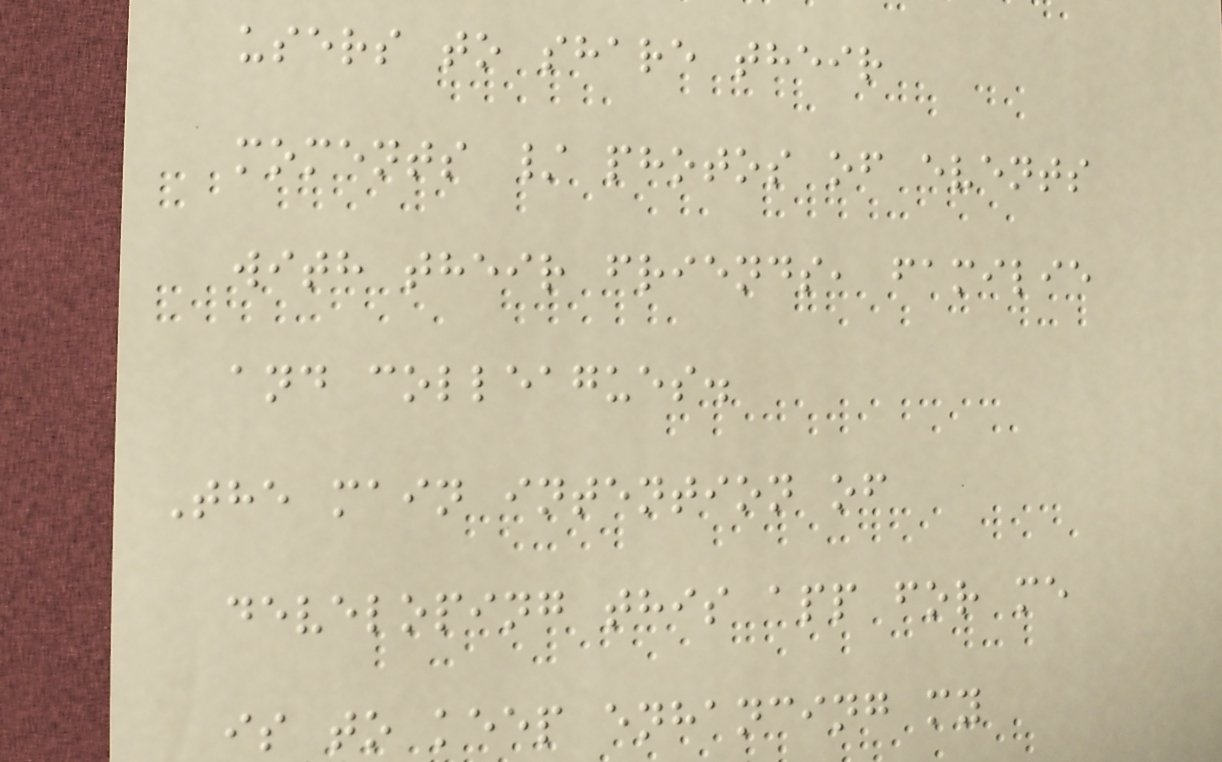users to share their
moments / photos of events
with their friends, familie
and colleagues.
The main intention of
developing this app for me
is to keep enhancing my
